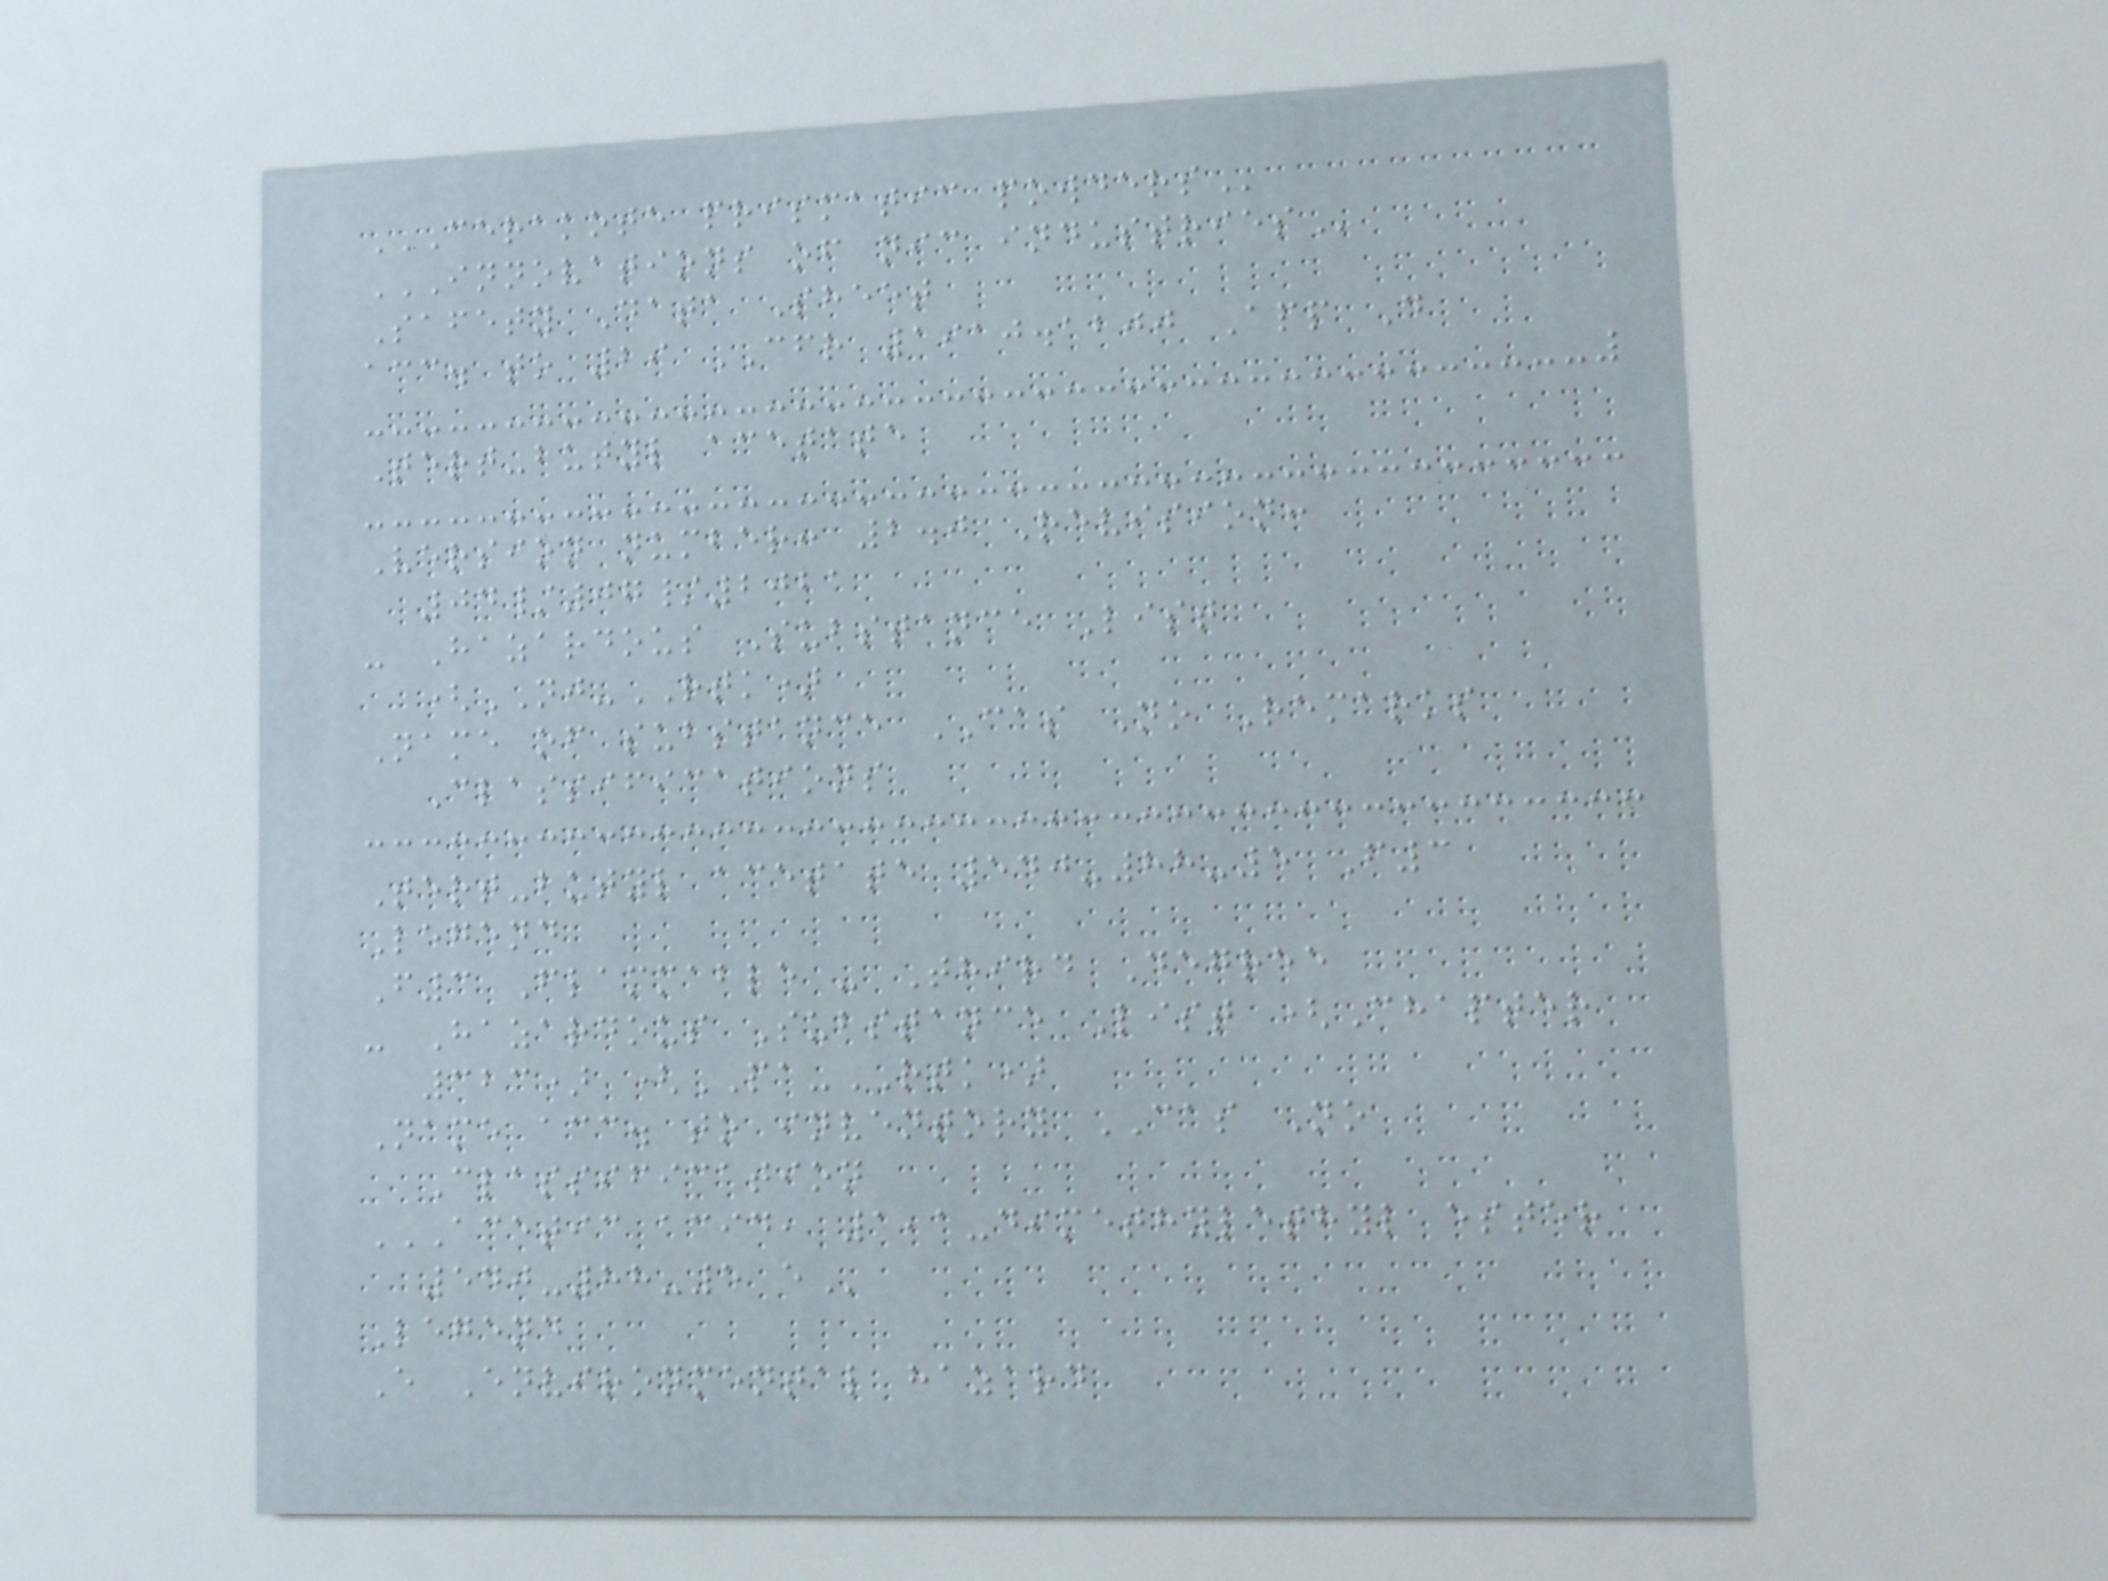CERAKOTE PRISMATIC POWDERS
INNOVATIONS OF NIC INDUSTRIES
Safety Data Sheet
acc. to 29 CFR 1910.1200 App D
Tert-butyl acetate
Version number: 2.0 Revision:
04/07/2021
- Hazardous Substance List
(NJ-RTK)
Name of substance CAS No Remarks
Classifications
Tert-butyl acetate 540-88-5 F3
Legend
F3 Flammable - Third Degree
- Hazardous Substance List (Chapter
323) (PA-RTK)
Name acc. to inventory CAS No
Classification
ACETIC ACID, 1,1-DIMETHYLETHYL ESTER
540-88-5 E
Legend
E Environmental hazard
